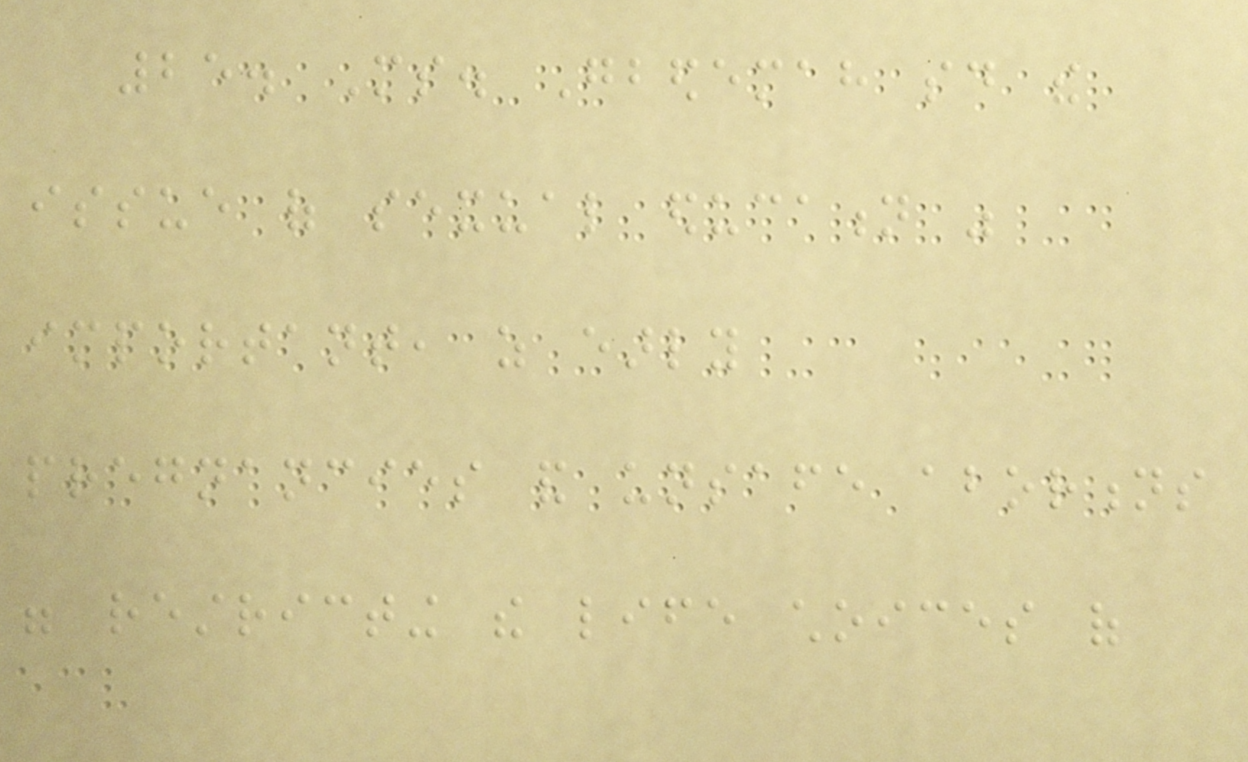25. Ms. Gbedemah said the
issue of sexual education was
important, as early
pregnancies and unsafe abortions
were restricting the life choices of
